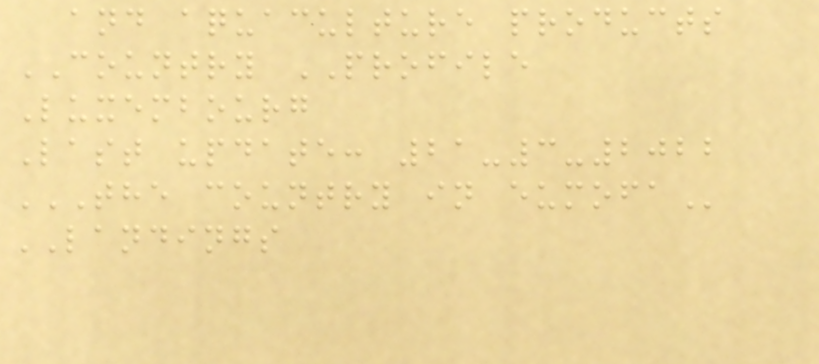and aquaculture products
COUNTRY PROFILE
Luxembourg
Last update: 21-3-2022
THE COUNTRY IN EUMOFA
LANDINGS
